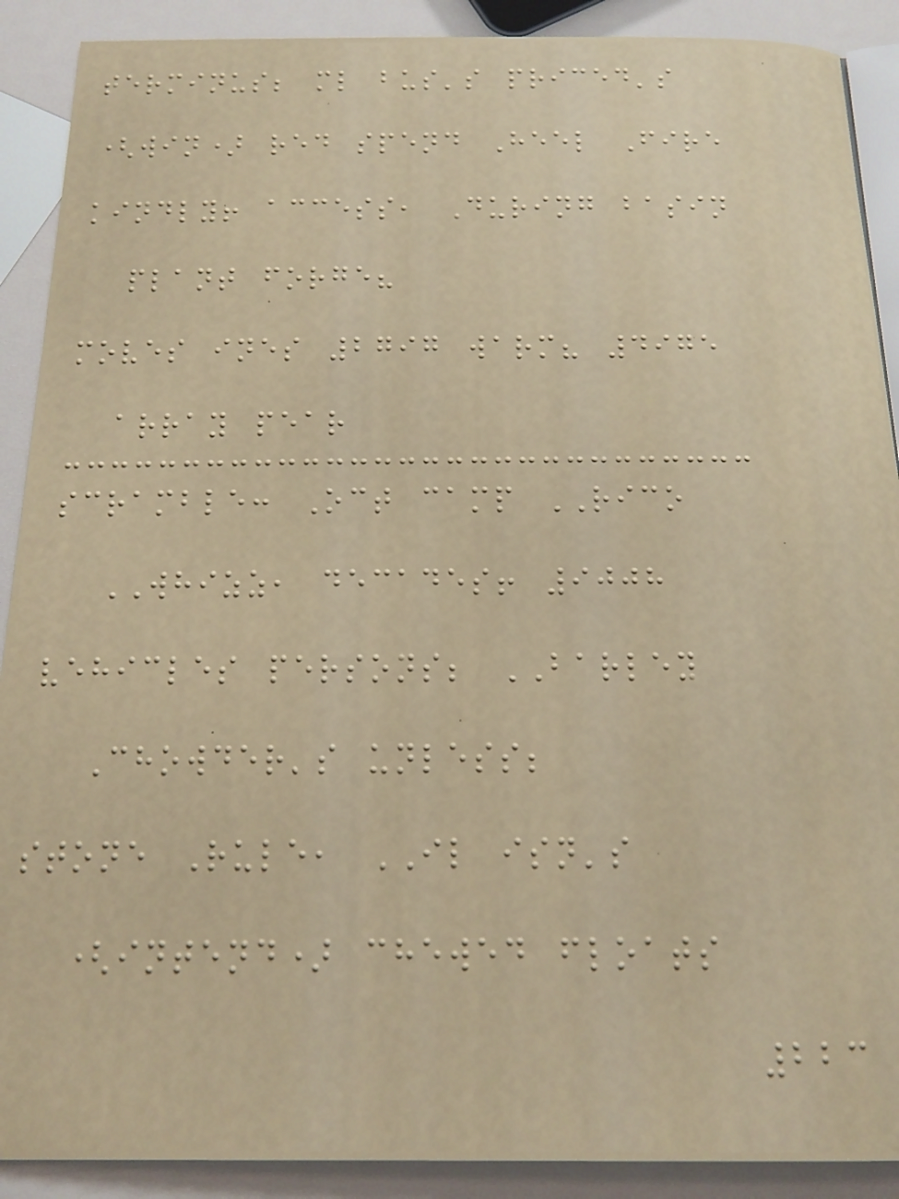terminus; ml bus's priced's
(win) red spend Heel Fire
kindly! access, During basin
plant forge?
moves ines 2797 warm? 4975
array pear
scramble: Oct camp RICO
WHIZZ, decades! 9008
vehicles persons; BARLEY
Chowder's unless;
stone Rule, IL isn's
(intend) chewed floats
223
